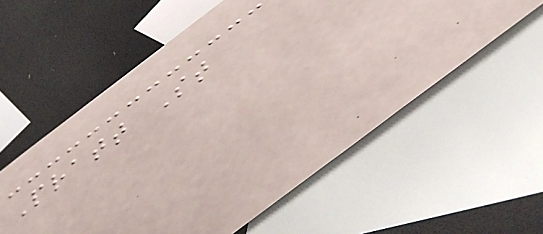Pratt St
